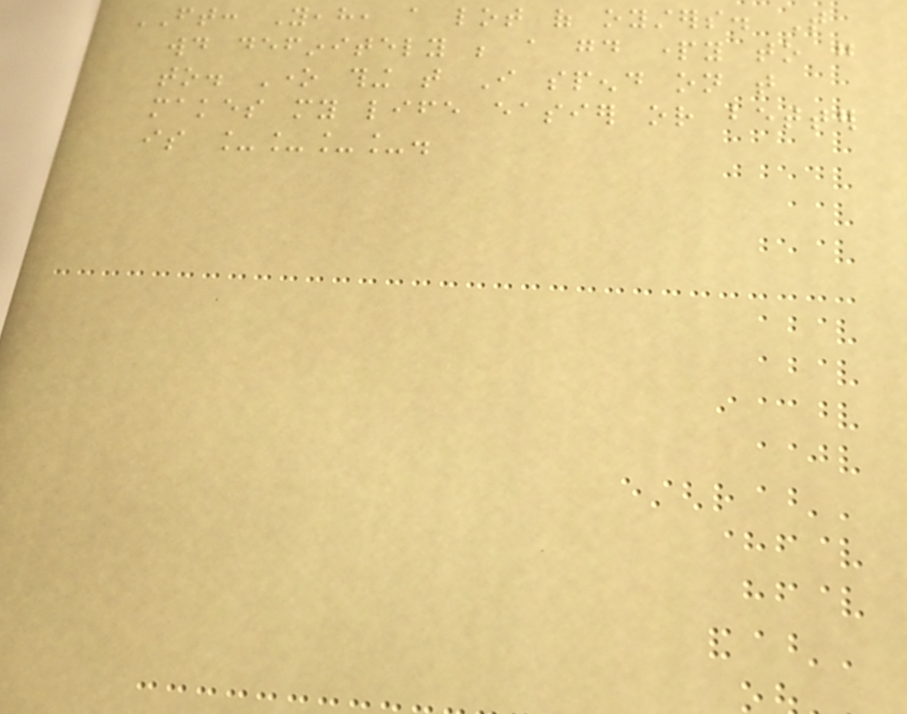FT: Yeah, a lot of oysters. That
would definitely be a good party to go
to. One thing that I spend on that
makes my life easier or better
is ____.
